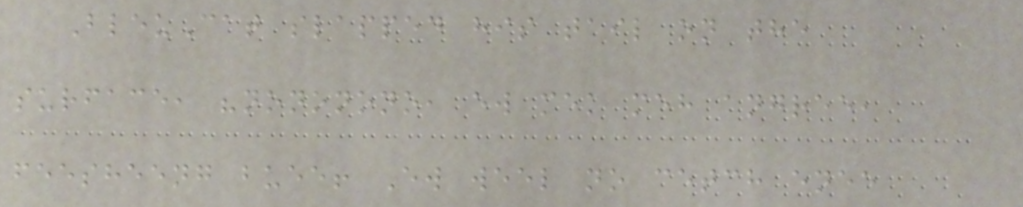BleuCat slapped his tail on the
surface, "nononono, ew mek meh angree,
feesheeng buee! Ew weel no cetch enee
